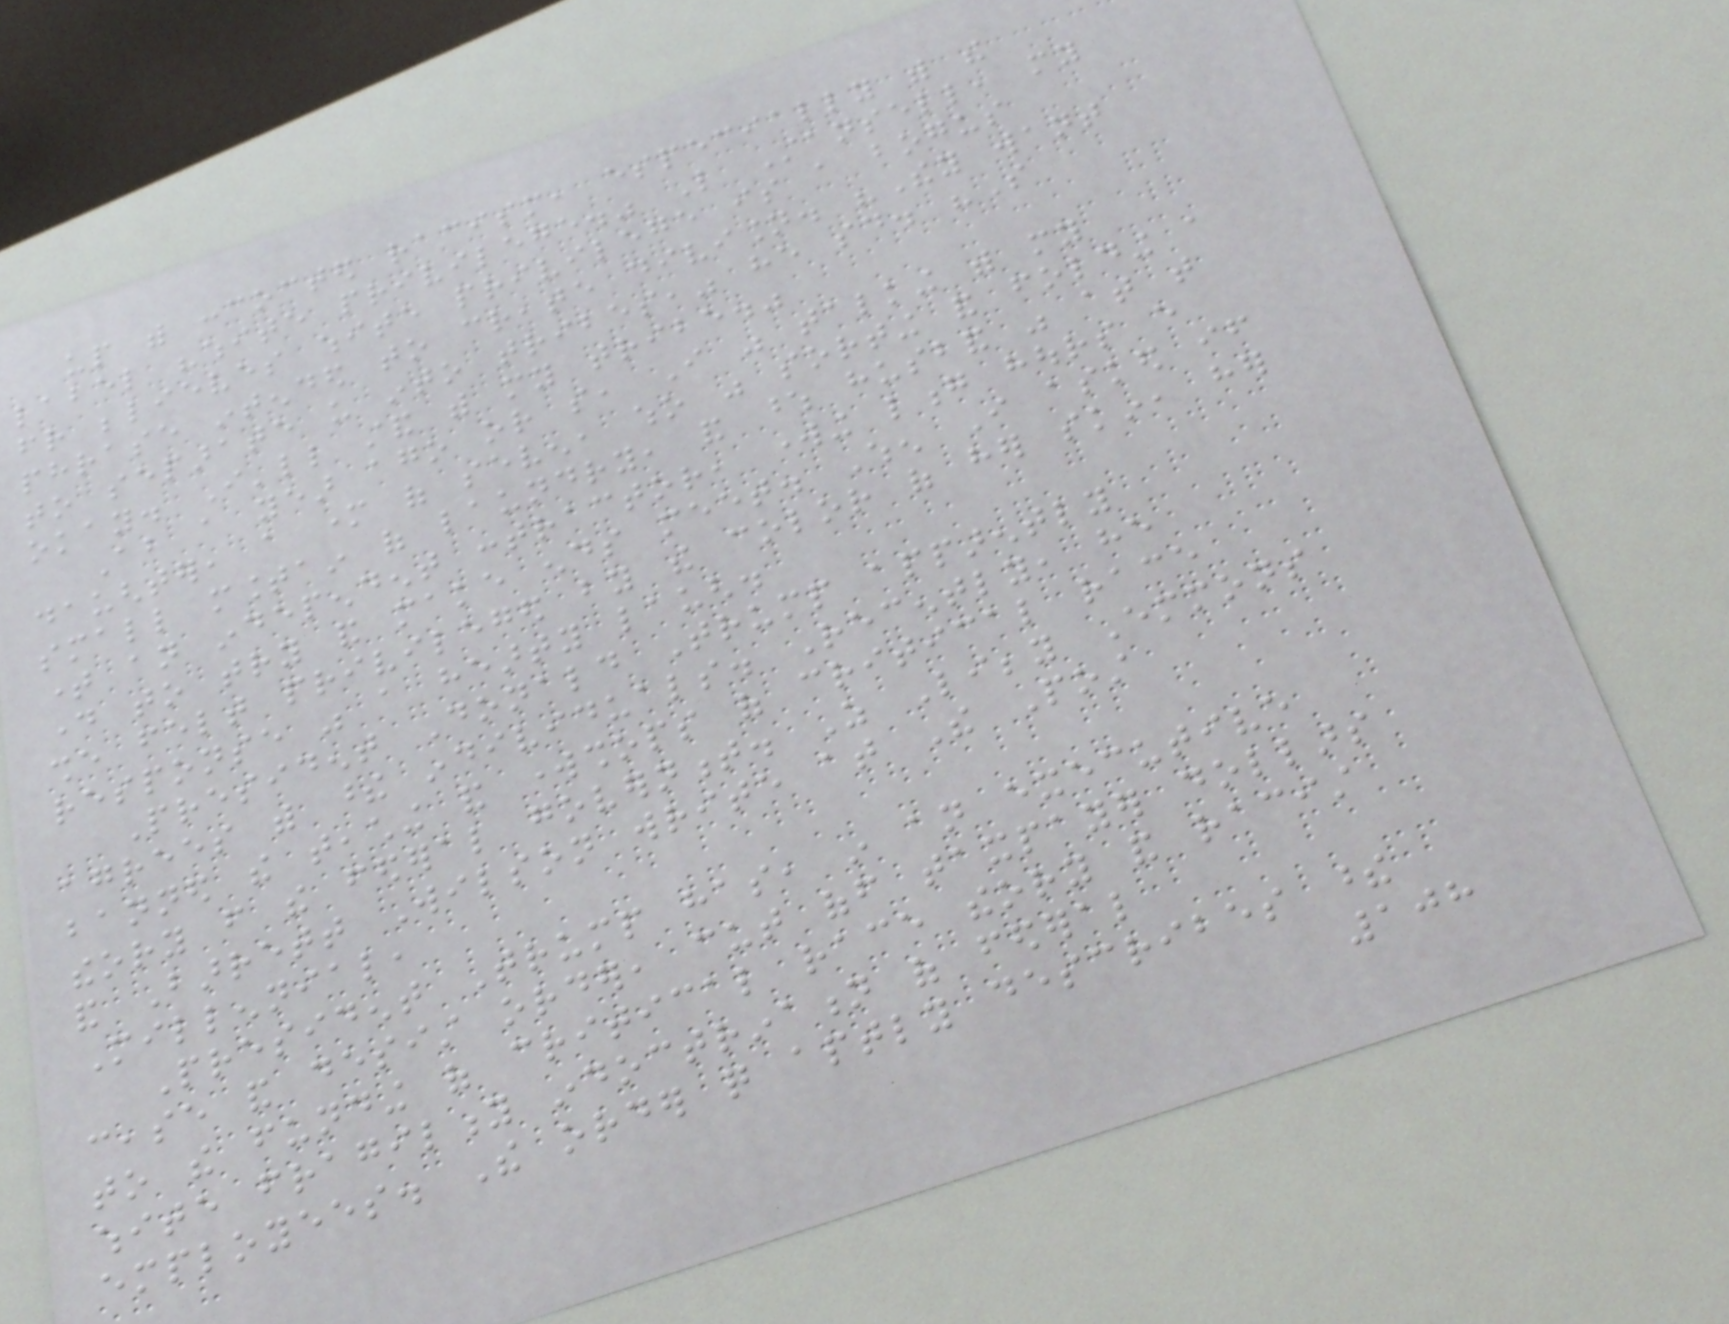up with concocted racism, especially with the
label "white privilege." Like Stansell, my
friend believes white privilege is a bogus
phrase intended to create division. "They want
to separate us into tribes," he said. "So
okay. I'll stand with my tribe."
About a year ago or so, I was talking with my
daughter, a mother of seven, who was sorting and folding a
small mountain of laundry, and whose husband was at that
time an independent contractor, working long hours every
day to try and make ends meet. When I asked if
she felt privileged by the color of her skin, her
response was a hearty laugh.
President Donald Trump apparently
agrees with these individuals. Recently, he
banned the teaching and workshops of critical race
theory from the federal government. As Libby Emmons
and Barrett Wilson write at The Post
Millennial,
President Trump has, in an executive
cease and desist order, cut off taxpayer dollars
to the funding of critical race theory and racist
white fragility indoctrination of federal
employees. The order quite aptly describes these
108
